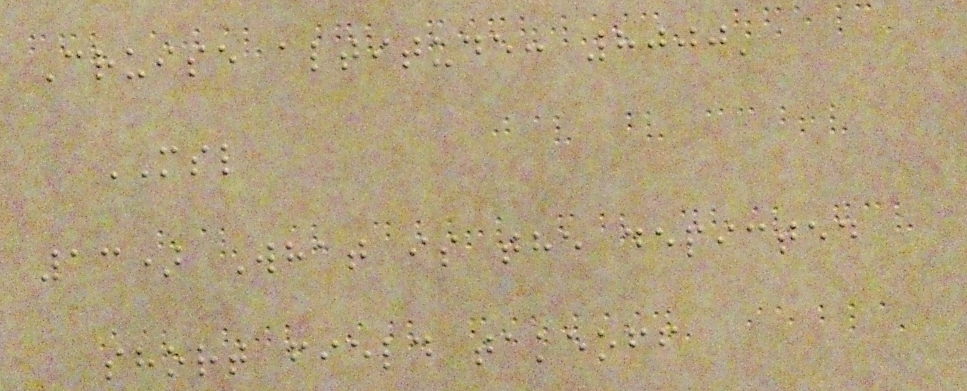Cruise altitude: 8000'
MSL
13) What is the depicted
short field takeoff
